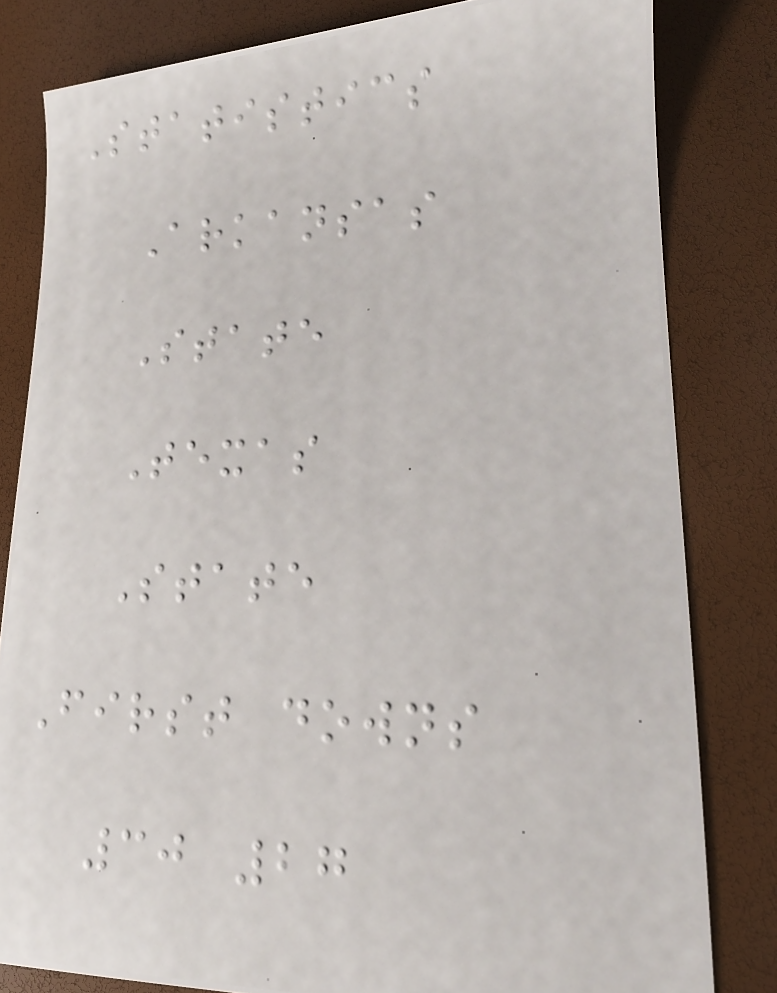Statistics
Arkansas
State
Texas
State
First downs
30 27
